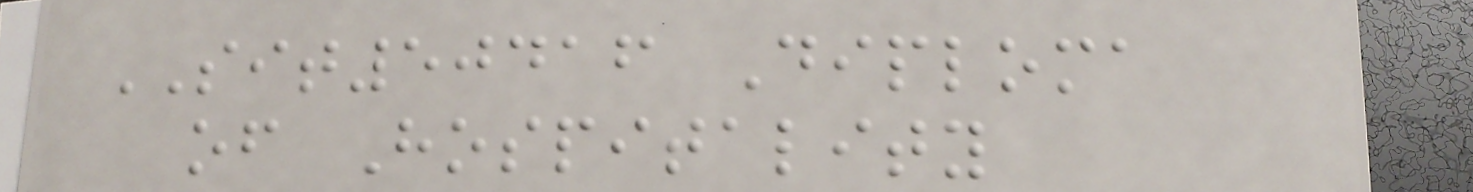SIT50416 Diploma
of Hospitality
